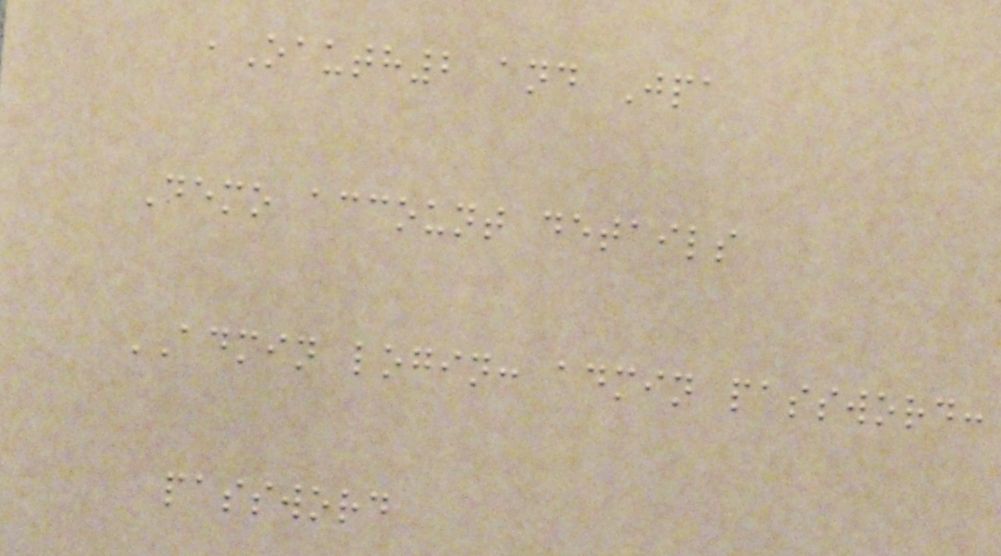,Oauth2 and Jpa
Demo account details
ADMIN login: admin password:
password
